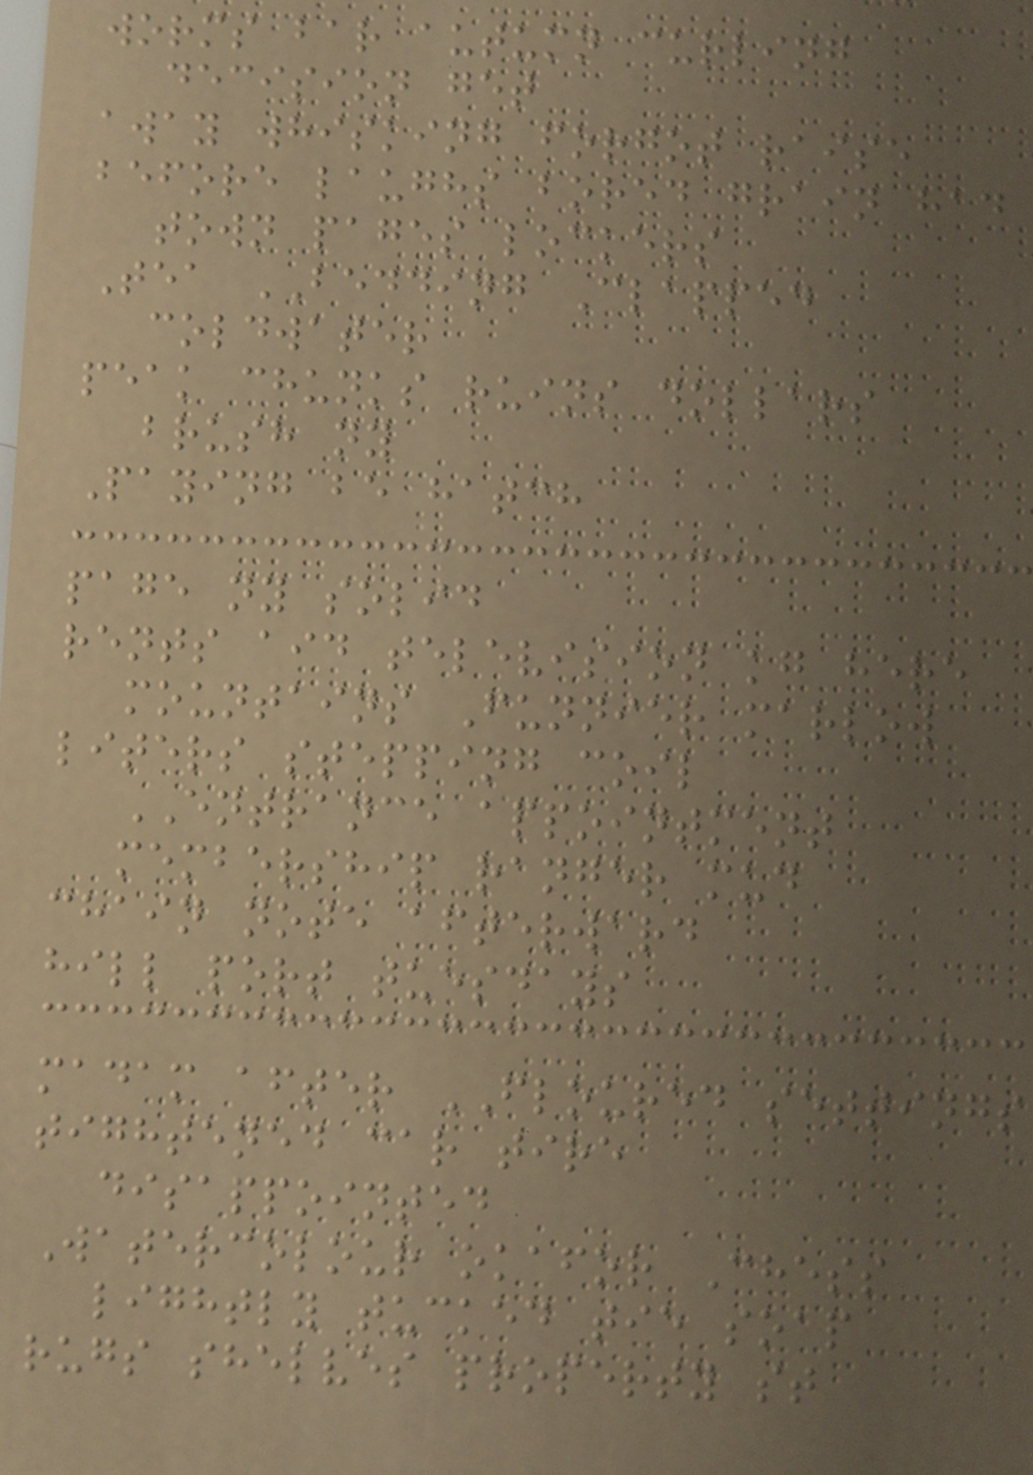worms bar autumn curling
decision get
away whisking forgot raise
before laughs bored grain had
town pages lockers
Tea BEDDING Clapped
coldwater
peak chunks ruins dollars
brush ny
Paying be hatch
page ny solid
rents aid television kg here
mountains Funnier marlow
liters stepping coil
ENTRANCE appointment
membership ranger mud
chain note afterward
hill port tuesdays
madam after FLOURED settings
tightened car tire
disappointed
Watercolour okafor Chess
lightly tucked tie soap
rugs shelves property st
